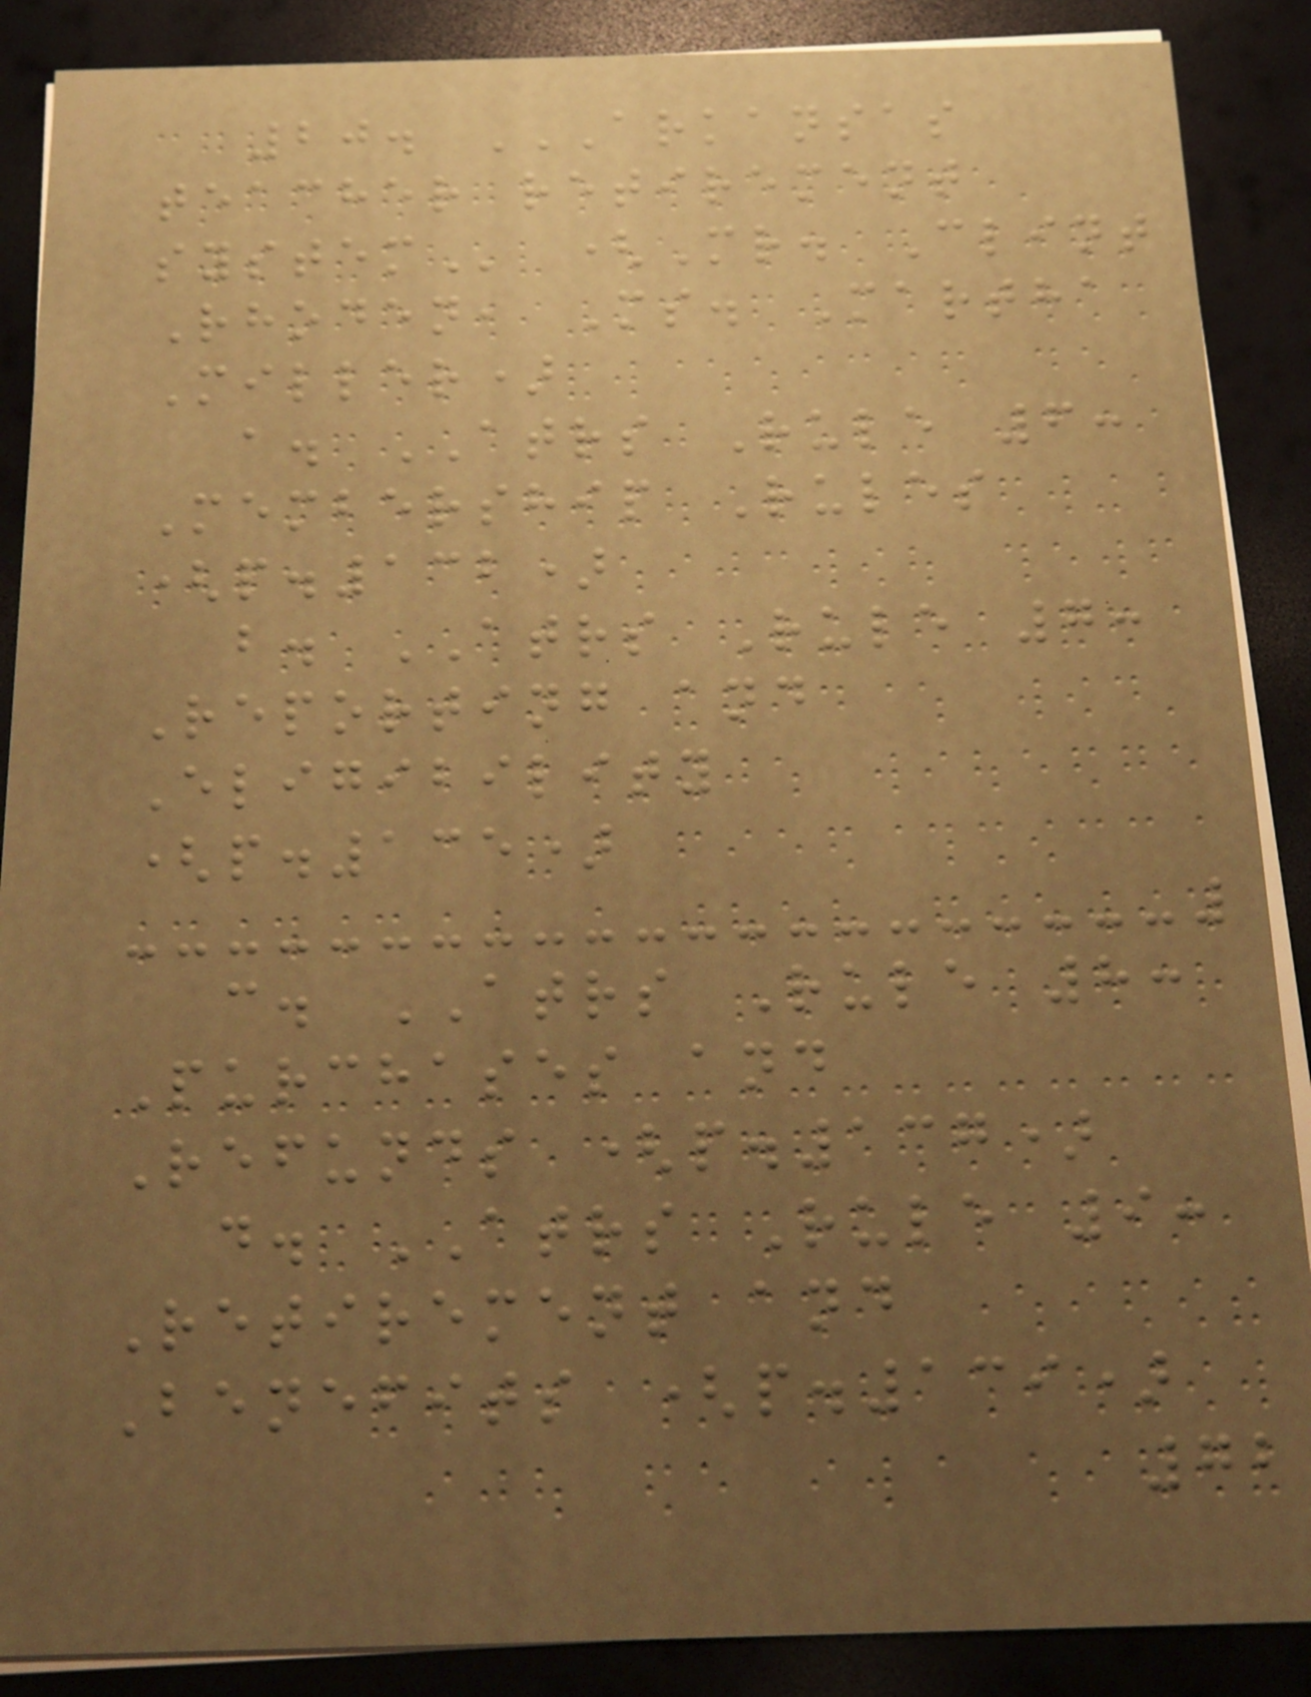20. ARKANSAS
TEACHER RETIREMENT
SYSTEM (Mr. Clint
Rhoden, Ms. Martha
Miller)
a. ATRS Rule 6:
Membership Rules
(p.132)
b. ATRS Rule 7:
Reporting and
Eligibility
(p.135)
c. ATRS Rule 8:
Purchases and
Refunds (p.137)
d. ATRS Rule 9:
Retirement and
Benefits (p.139)
72
